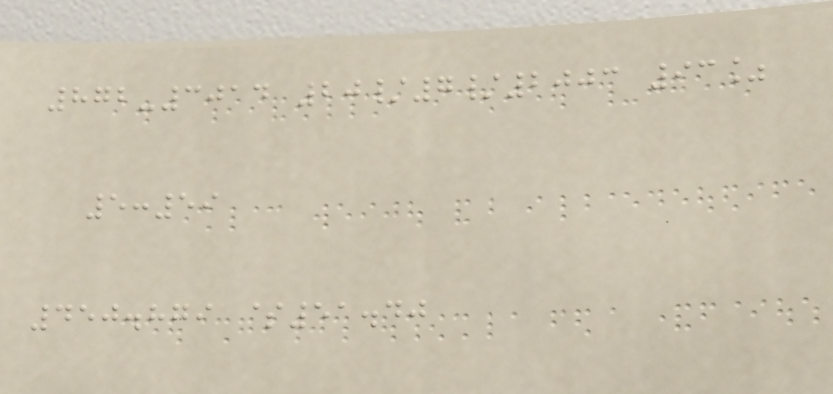872-3014 20/7/2003 93%
5:59
450.879 $51.40
